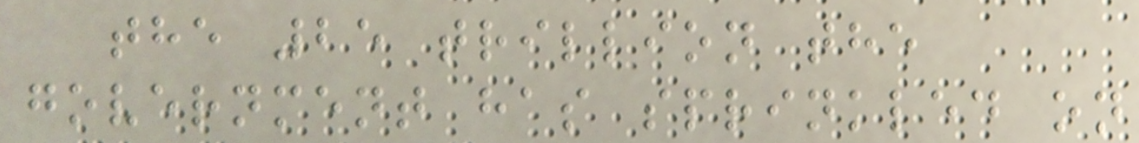the 25 trillion the
government has sprinkled on
